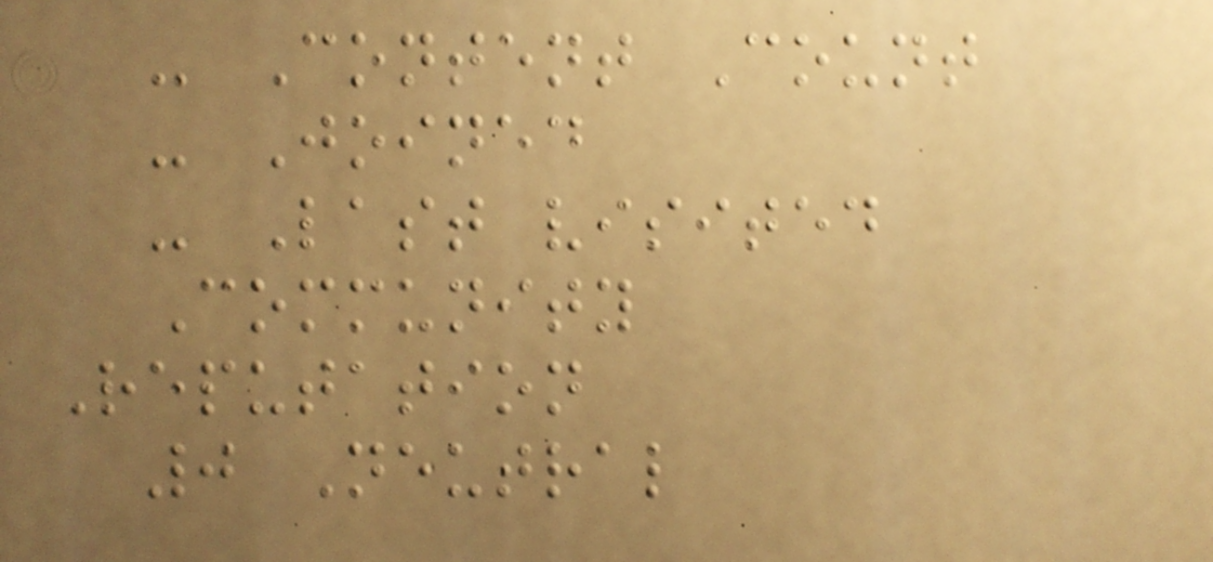- Content Count
- Joined
- Last visited
Community
Reputation
0 Neutral
